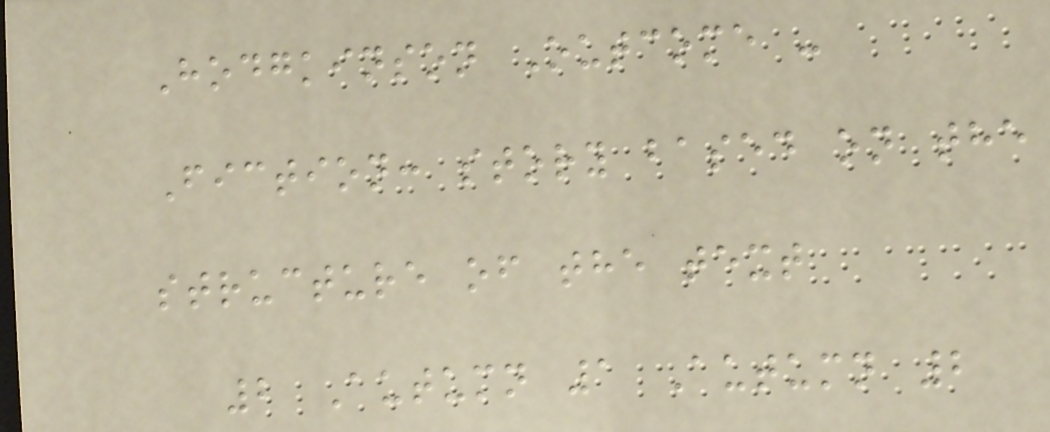Hodgkinson Outcome -
Fiction: story based on the
structure of the text
2 Autumn 1 Autumn 2
